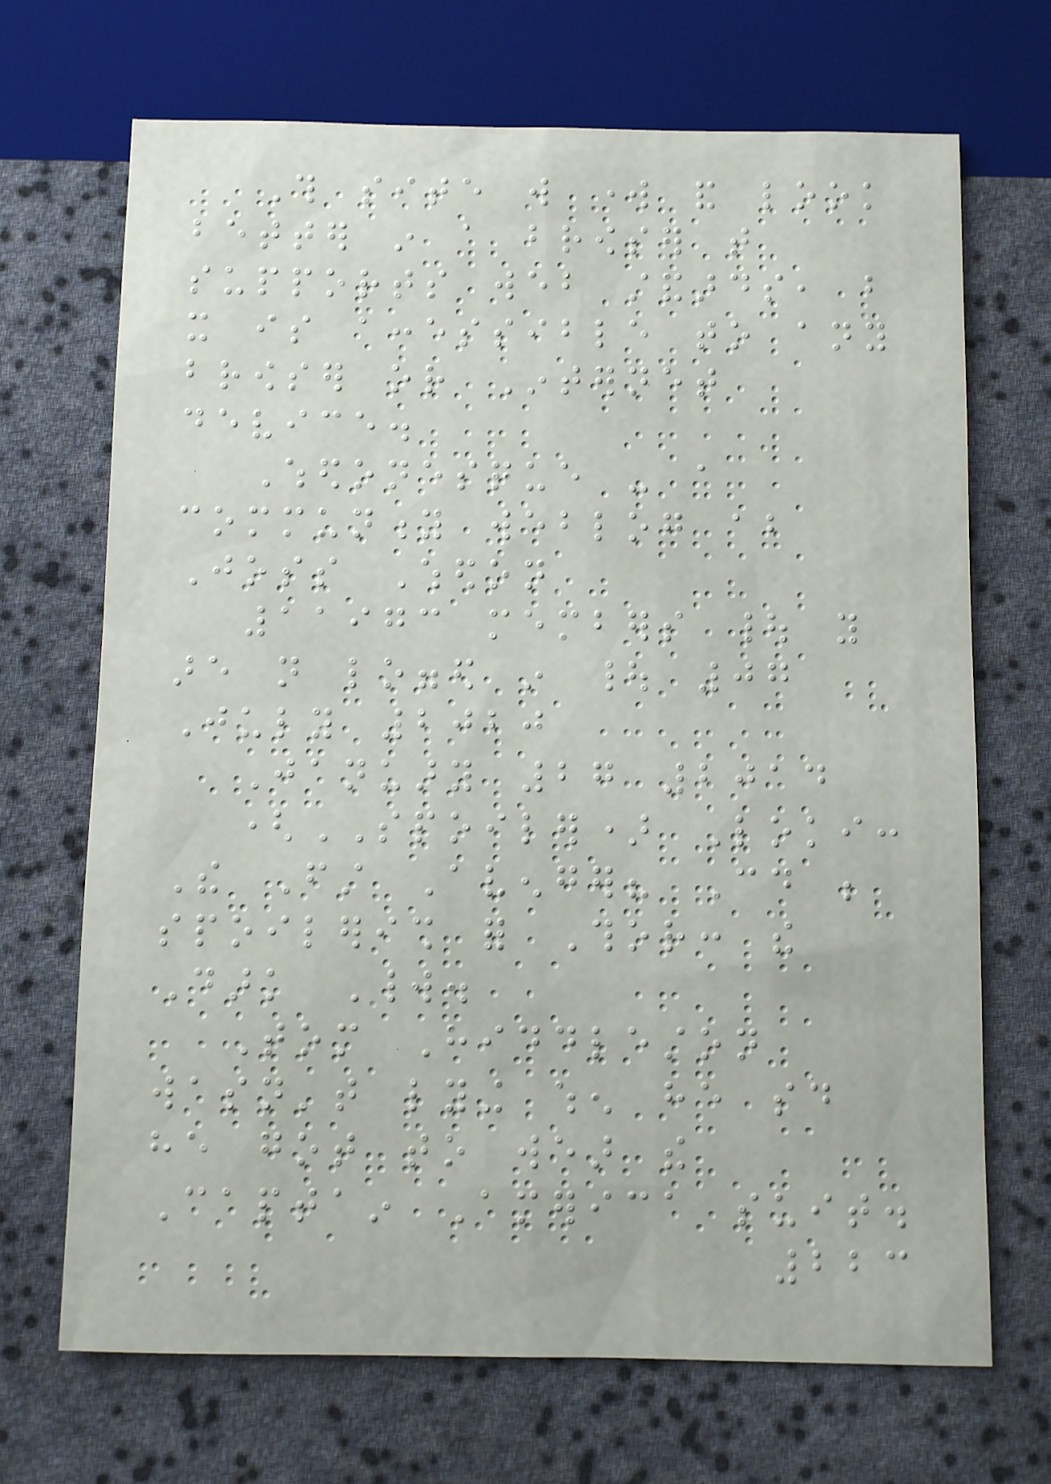This site will work and look
better in a browser that
supports web standards, but
it is accessible to any
browser or Internet
device.
Whedonesque - a
community weblog about
Joss Whedon
11973 members | you
are not logged in | 07
July 2020
January 27 2014
(SPOILER) Loki:
The First Avenger? Could be
spoilerish for Thor: the
Dark World.
Tom Hiddleston
wasn't lying when he said
he got to wear the
Captain America suit.
223
